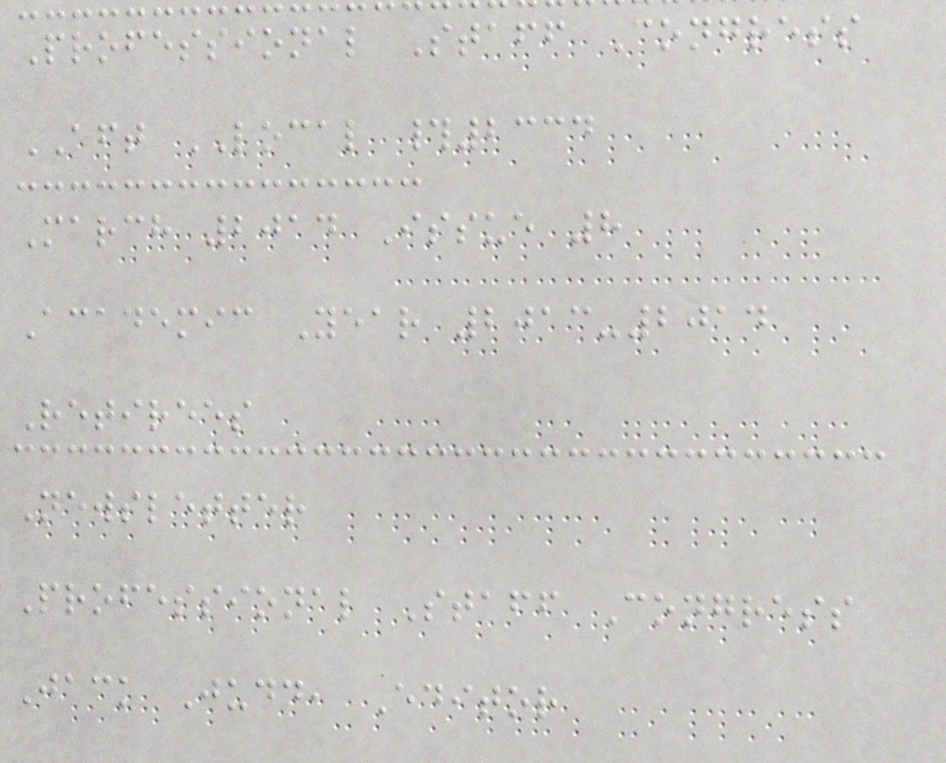Professional Staff Congress
AFT LOCAL #2334
March 2014 Issue 8
Academic Year 2013-2014
Retirees
Newsletter
Professional Staff Congress
Jack Judd, Editor
